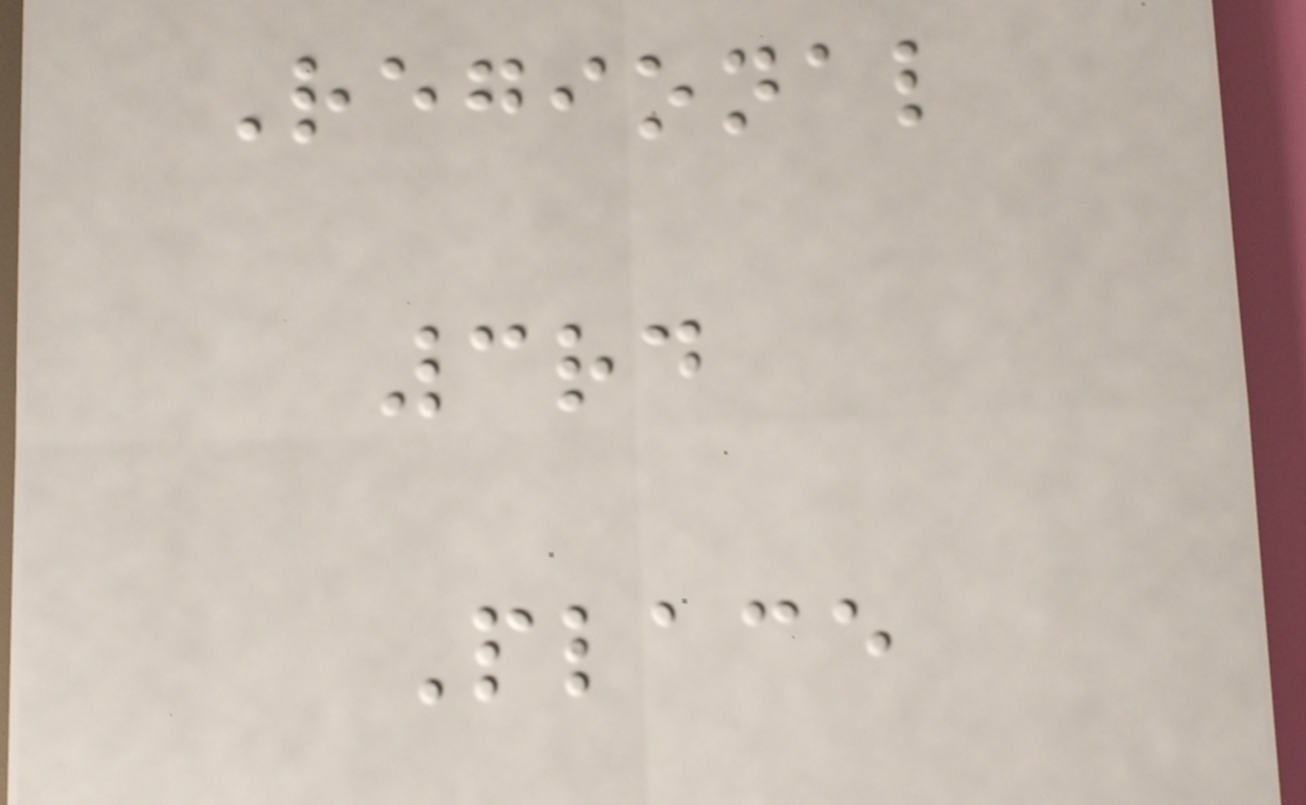Regional
3rd
Place
